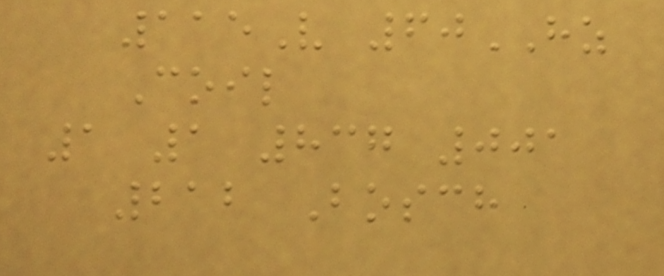115V 60HZ
Coil
1 1 837 001
212 Bosch
